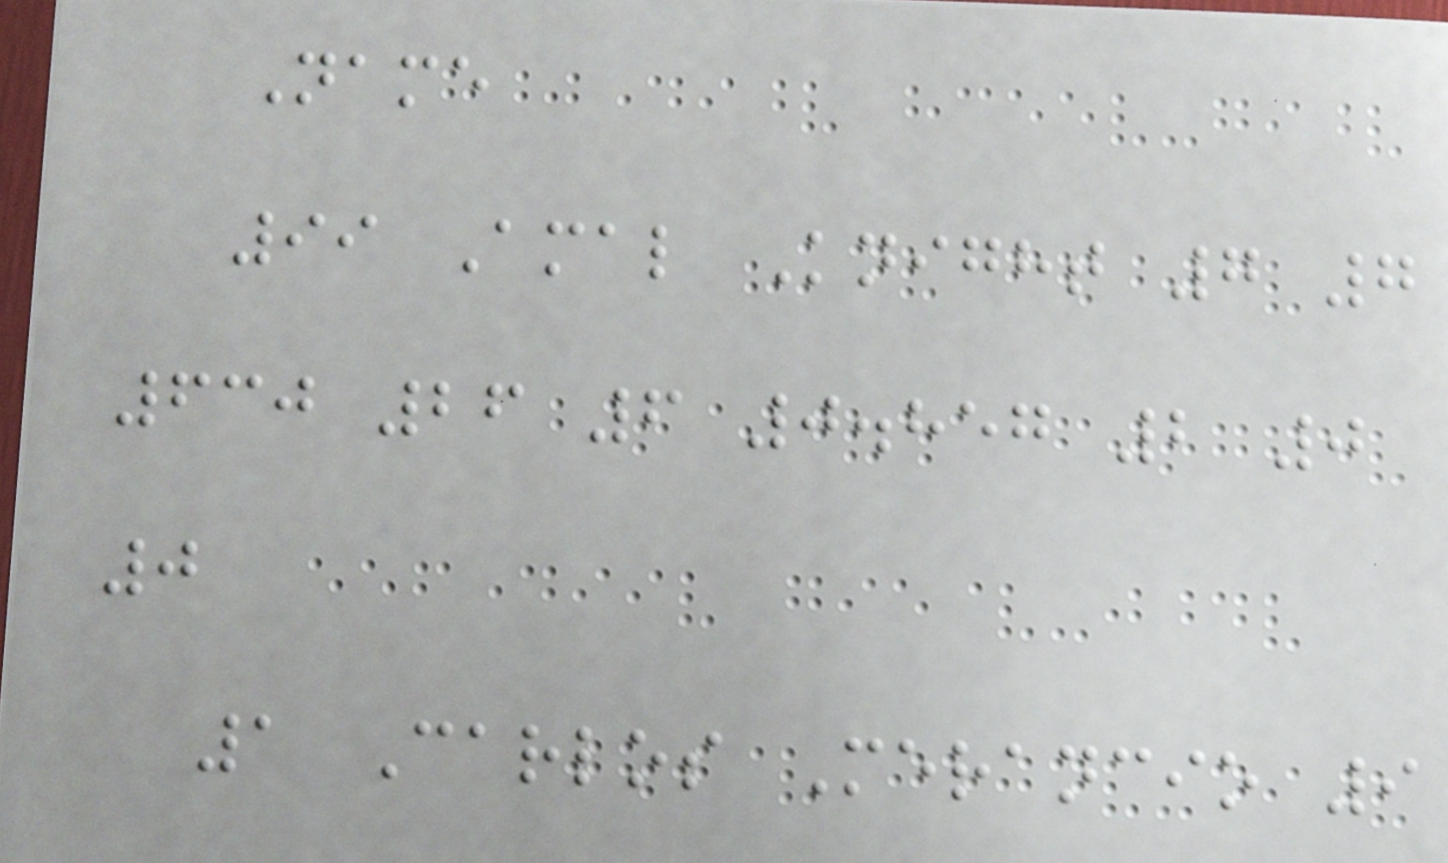Name
99 Amal Knight 7 7
630 26 6 0.857 2 0
0
1 Carlos Merancio 9
